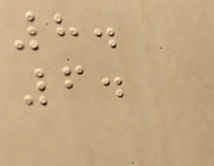8.
6.
